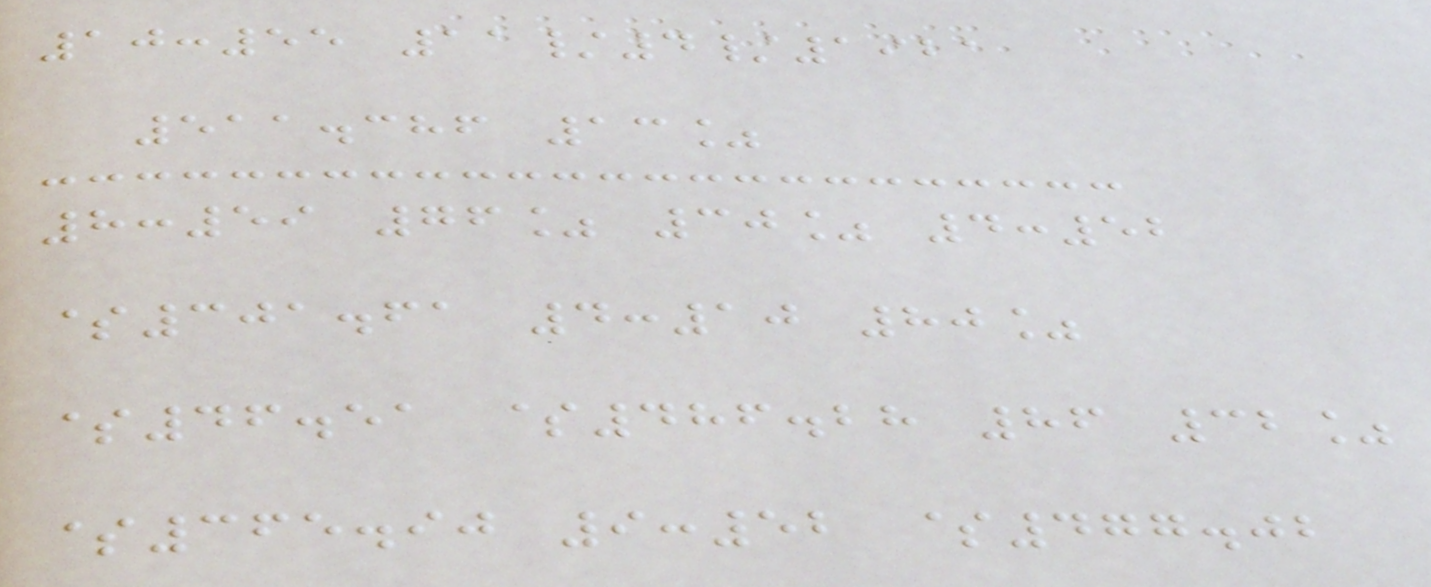10:55 11/4/1921
511.386 13%
8:59 76% 30% 4:52
$301.61 4:10 80%
$46.51 $486.28 86 32%
$365.90 9:52 $477.02
